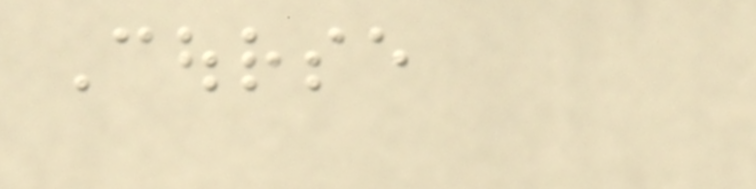Course
